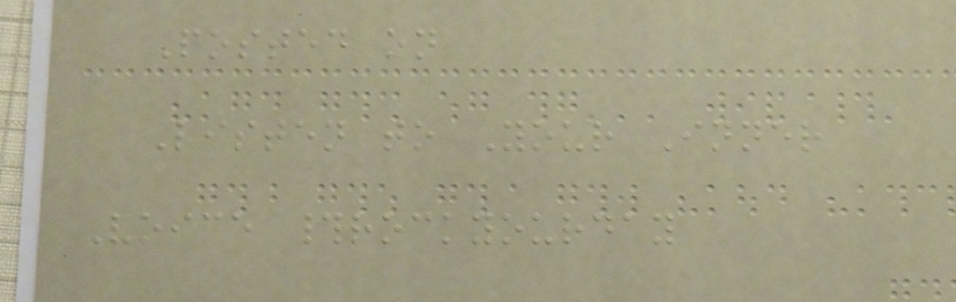Posted on
Listen to Your Inner
Voice #rockyourday
